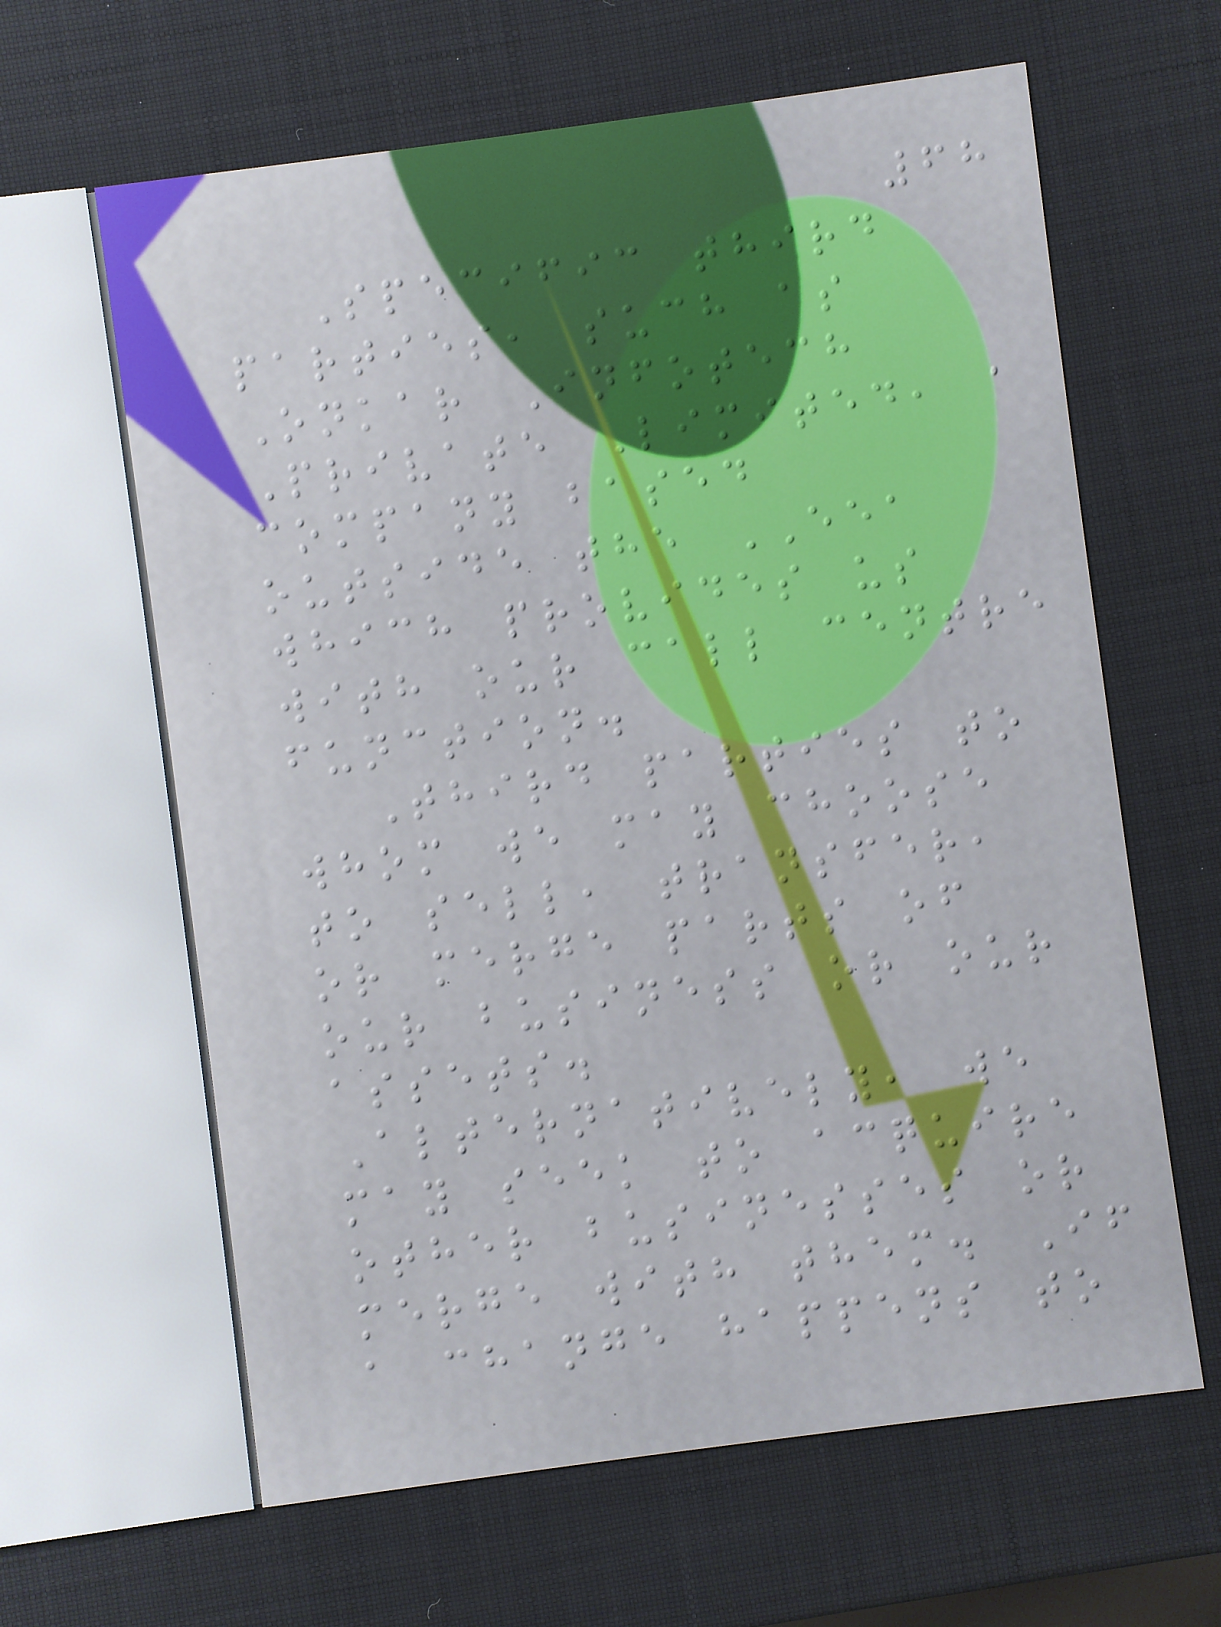68
Specific third
parties, such as
Onkar Infotech
Private Limited, a
company based
outside the EEA
which provides us
with our call centre
function.
Third parties to
whom we may choose
to sell, transfer,
or merge parts of
our business or our
assets.
Alternatively, we
may seek to acquire
other businesses or
merge with them. If
a change happens to
